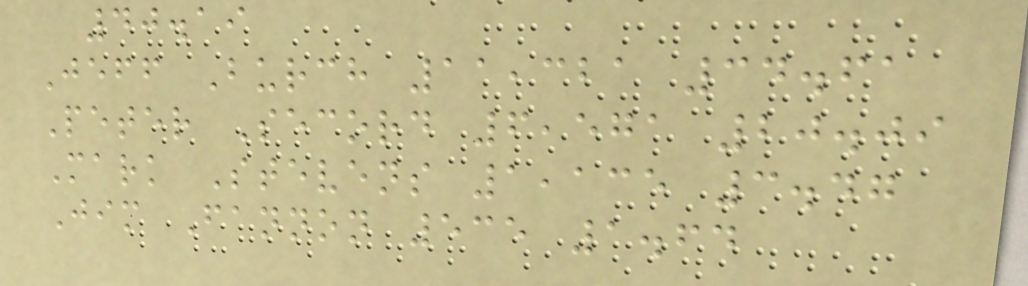40.19
Jeff Burch 11,321 34.61
Peter Secord 6,571 20.09
Mark Stevens 1,135 3.47
Jim Fannon 535 1.64
